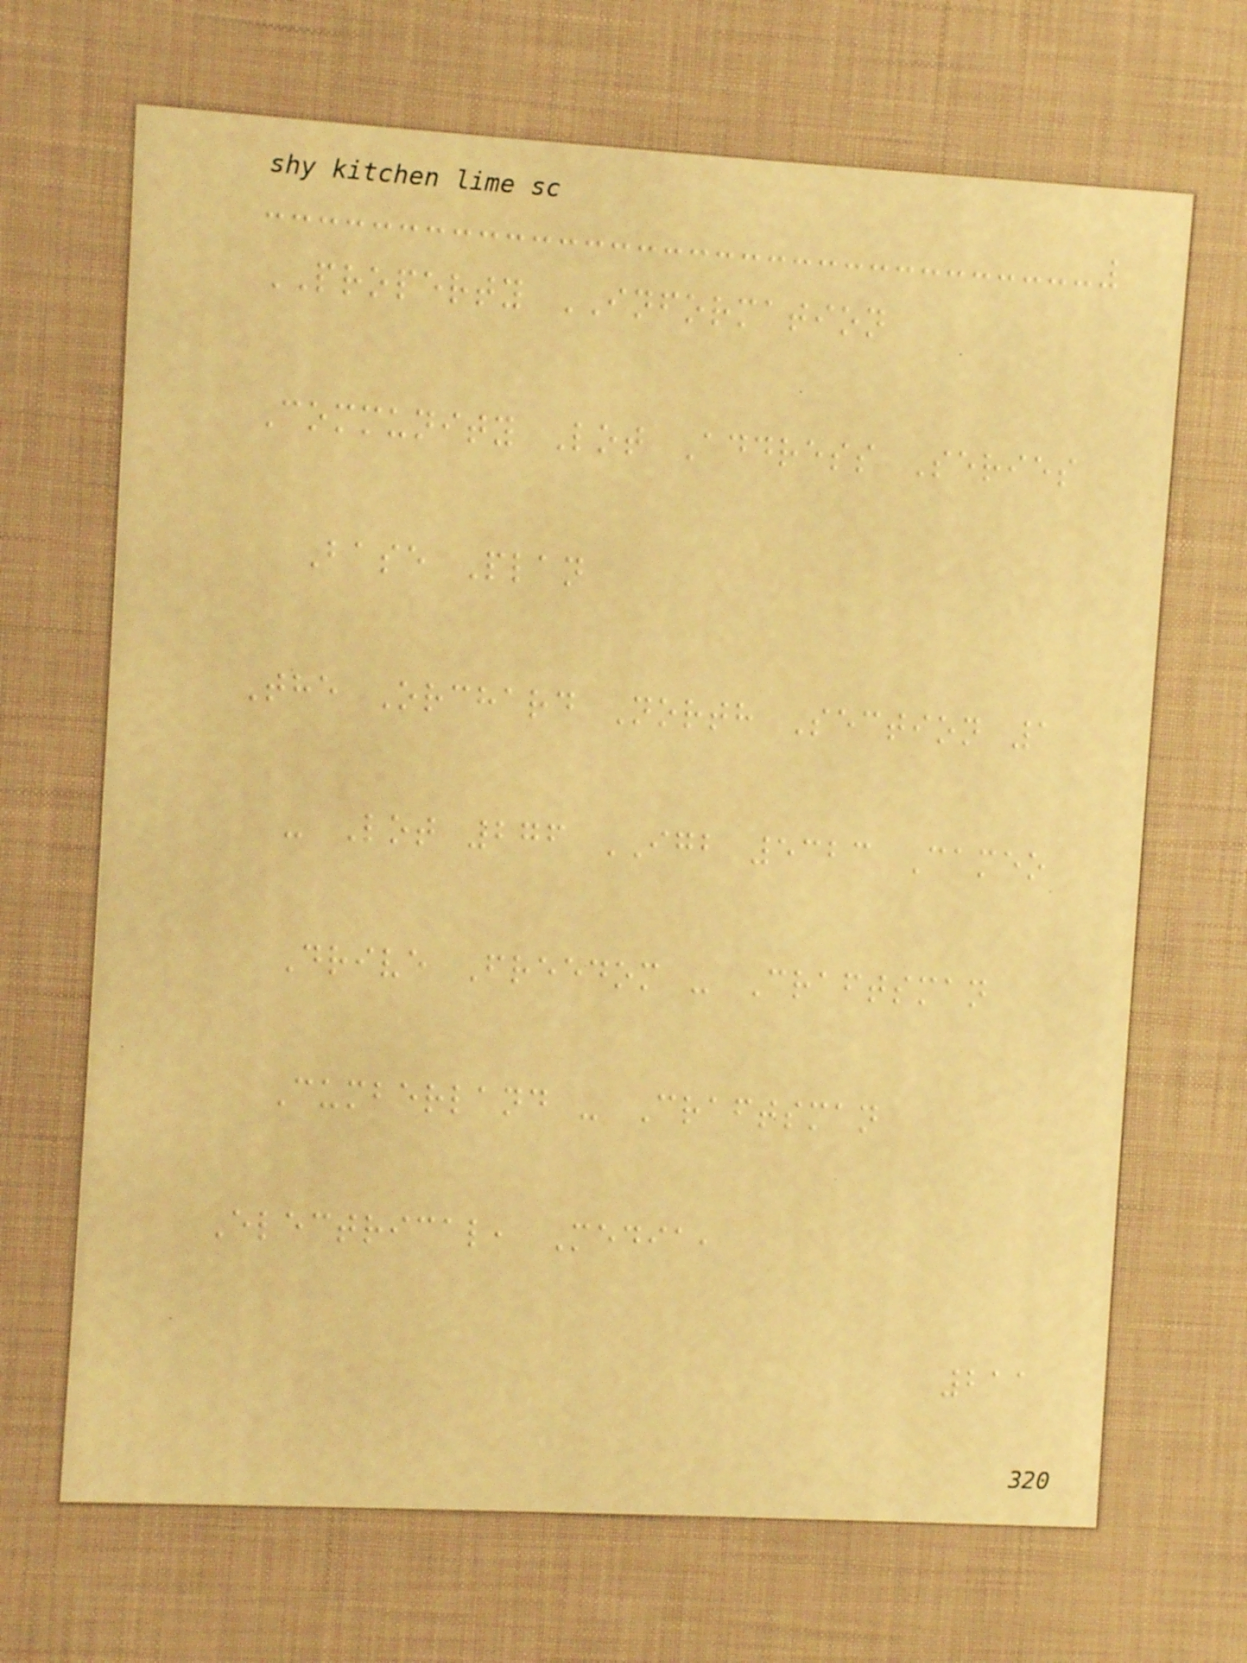PROPERTY INFORMATION
Community Lot Address Series
Base Plan
The Orchard North Section 1
- Lot 276 IGB 5323 Cameo
Drive Freedom - Craftsman
Cumberland - Craftsman
Electrical, Media,
211
